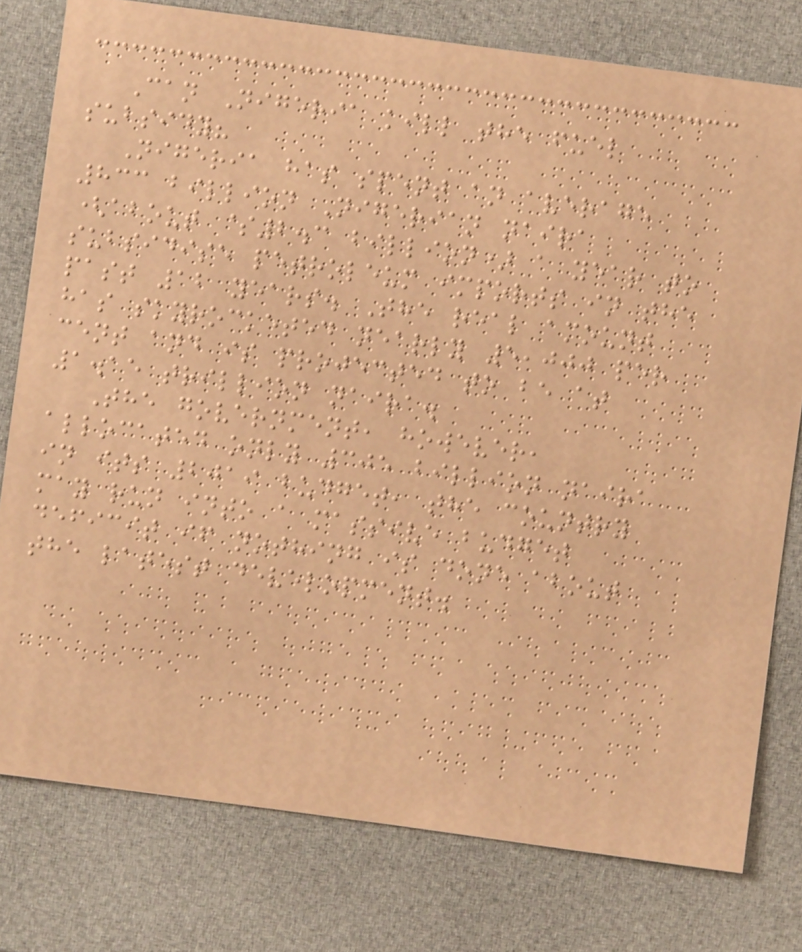Can Nigeria kill the fuel
subsidy?
Nigeria has spent an average
833 billion Nigerian naira
(about $2.3 billion) a year to
subsidise petroleum imports in the
past 12 years. The real amount
has skyrocketed nearly 5,000 per
cent and is projected to be at
1.15 trillion naira.
The government, however,
allocated only 305 billion naira
in its 2019 budget, the country
may run into a massive budget
deficit if nothing is done about
the latest development.
